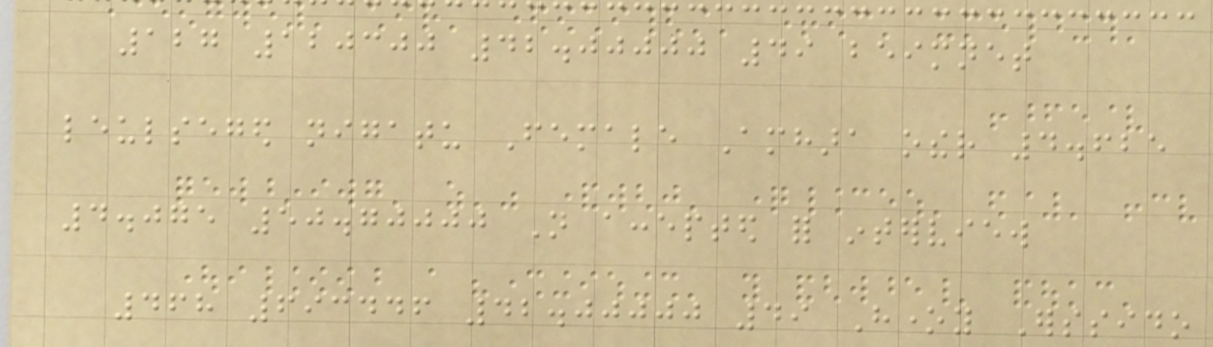127 120300 42.00000 49 beimnet
leulseged nigatu Female Amhara other 4.625
4.075 50.70000 Not accepted for interview
468 693446 42.00000 49 Honey Erssido
